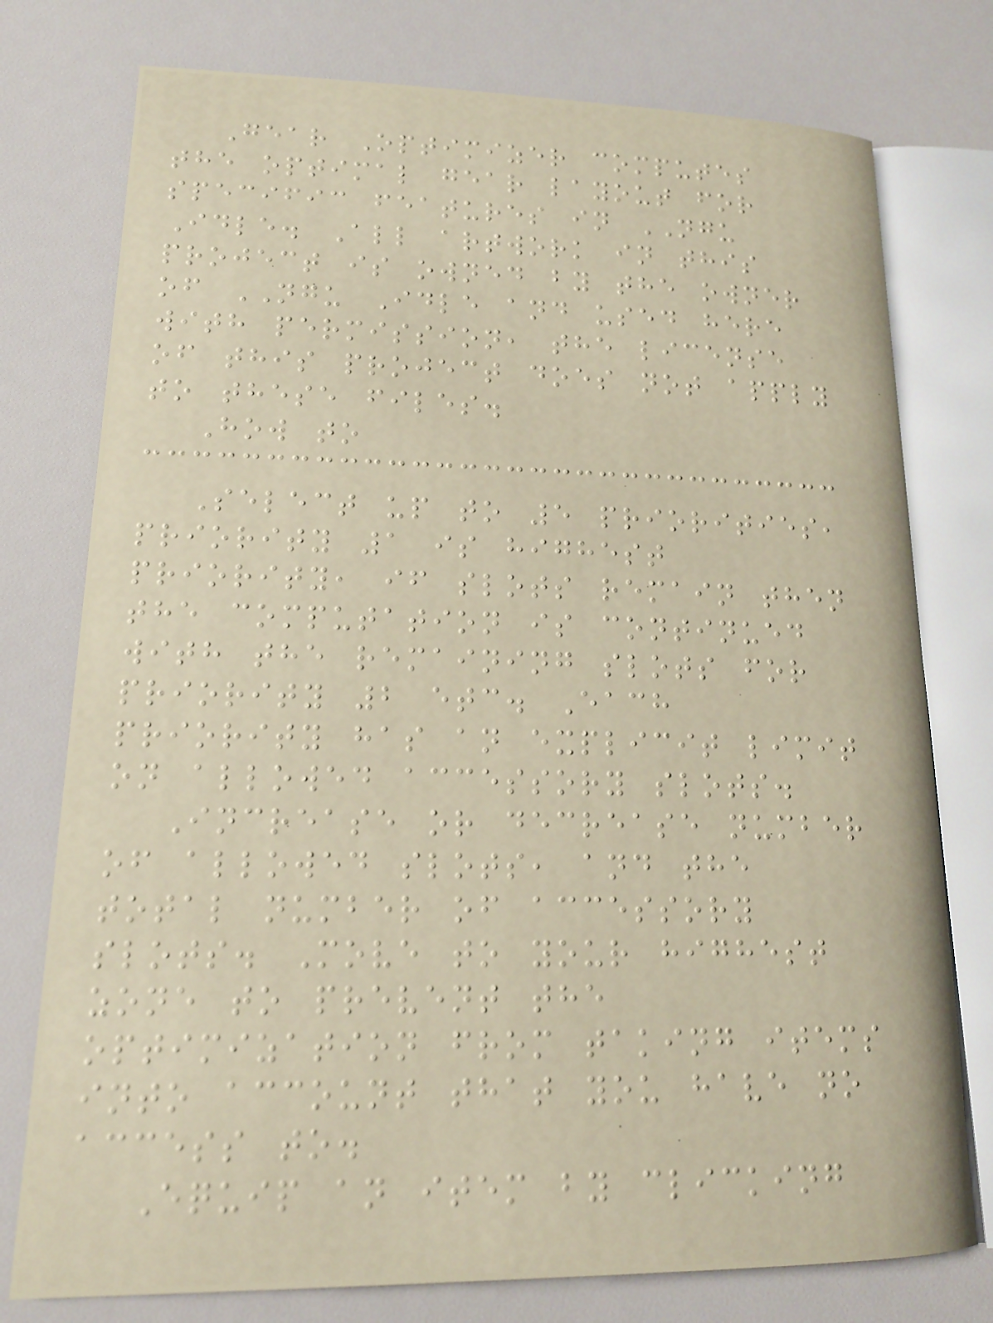Gear Optimizer computes
the optimal gear layout for
specific features in NGU
Idle. All artwork in this
project is owned by the owner
of NGU Idle and used here
with permission, the license
of this project does not apply
to these files.
How to
Select up to 5 priorities,
priority 1 is highest
priority, if slots remain then
the computation is continued
with the remaining slots for
priority 2 etc. Each
priority has an explicit limit
on allowed accessory slots.
Increase or decrease number
of allowed slots, and the
total number of accessory
slots. Move to your highest
zone to prevent the
optimization from taking items
into account that you have no
access to.
Equip an item by clicking
